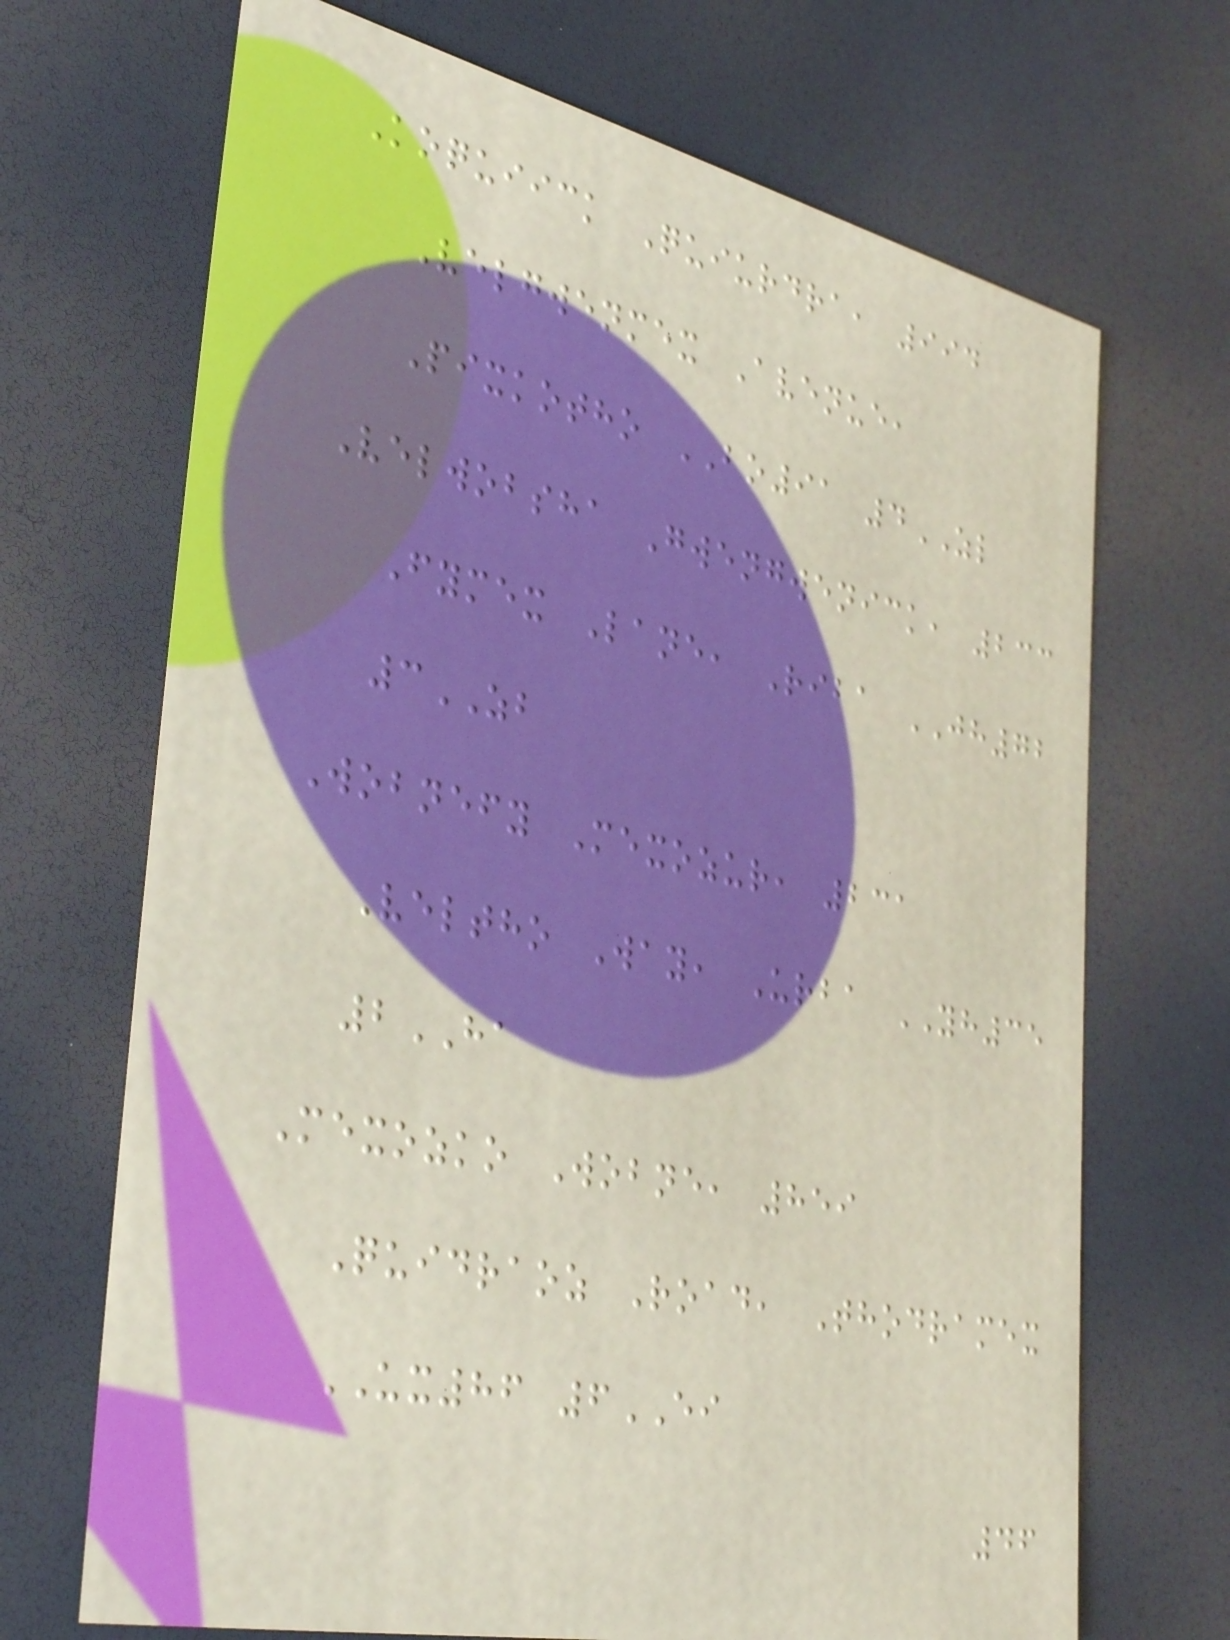Koquiick Quiurdra, 994
Velgwenmex Avenue,
Pixkotho BO91 4ZL
Velwobsha Gwengwenick, 233
Fymex Lane, Riba JH72
3ZB
Wobnefy Mexozur, 231
Veltho Way, Urba YH35
2HA
Mexozko Wobne, 859
Quidraoz Road, Thodramex
UX86 6EI
46
